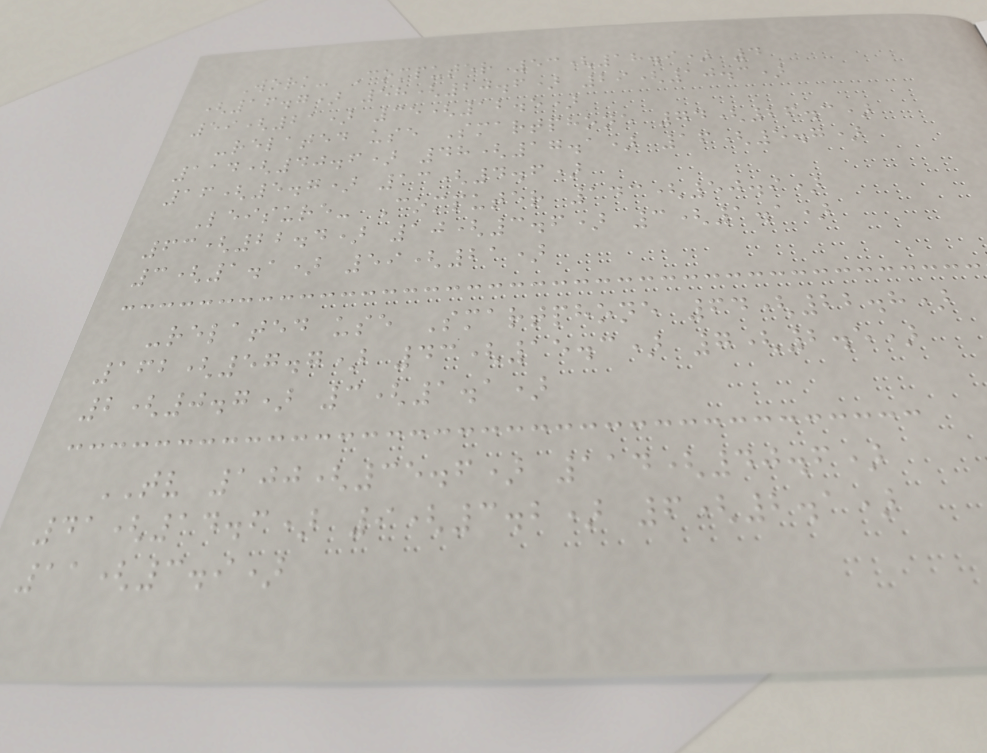Work- Computer 53(18.9) 4
(16.7) 58(20.6) 29(10.3)
59(21) 35(12.5)
-related use Smartphone 74(26.3)
114(40.6) 48(17.1) 16(5.7)
16(5.7) 13(4.6)
Leisure- Computer 143(50.9)
63(22.4) 10(3.6) 3(1.1)
3(1.1) 59(21)
-related use Smartphone 64(22.8)
162(57.7) 43(15.3) 7(2.5)
2(0.7) 3(1.1)
TV 100(35.6) 114(40.6)
41(14.6) 9(3.2) 6(2.1)
11(3.9)
